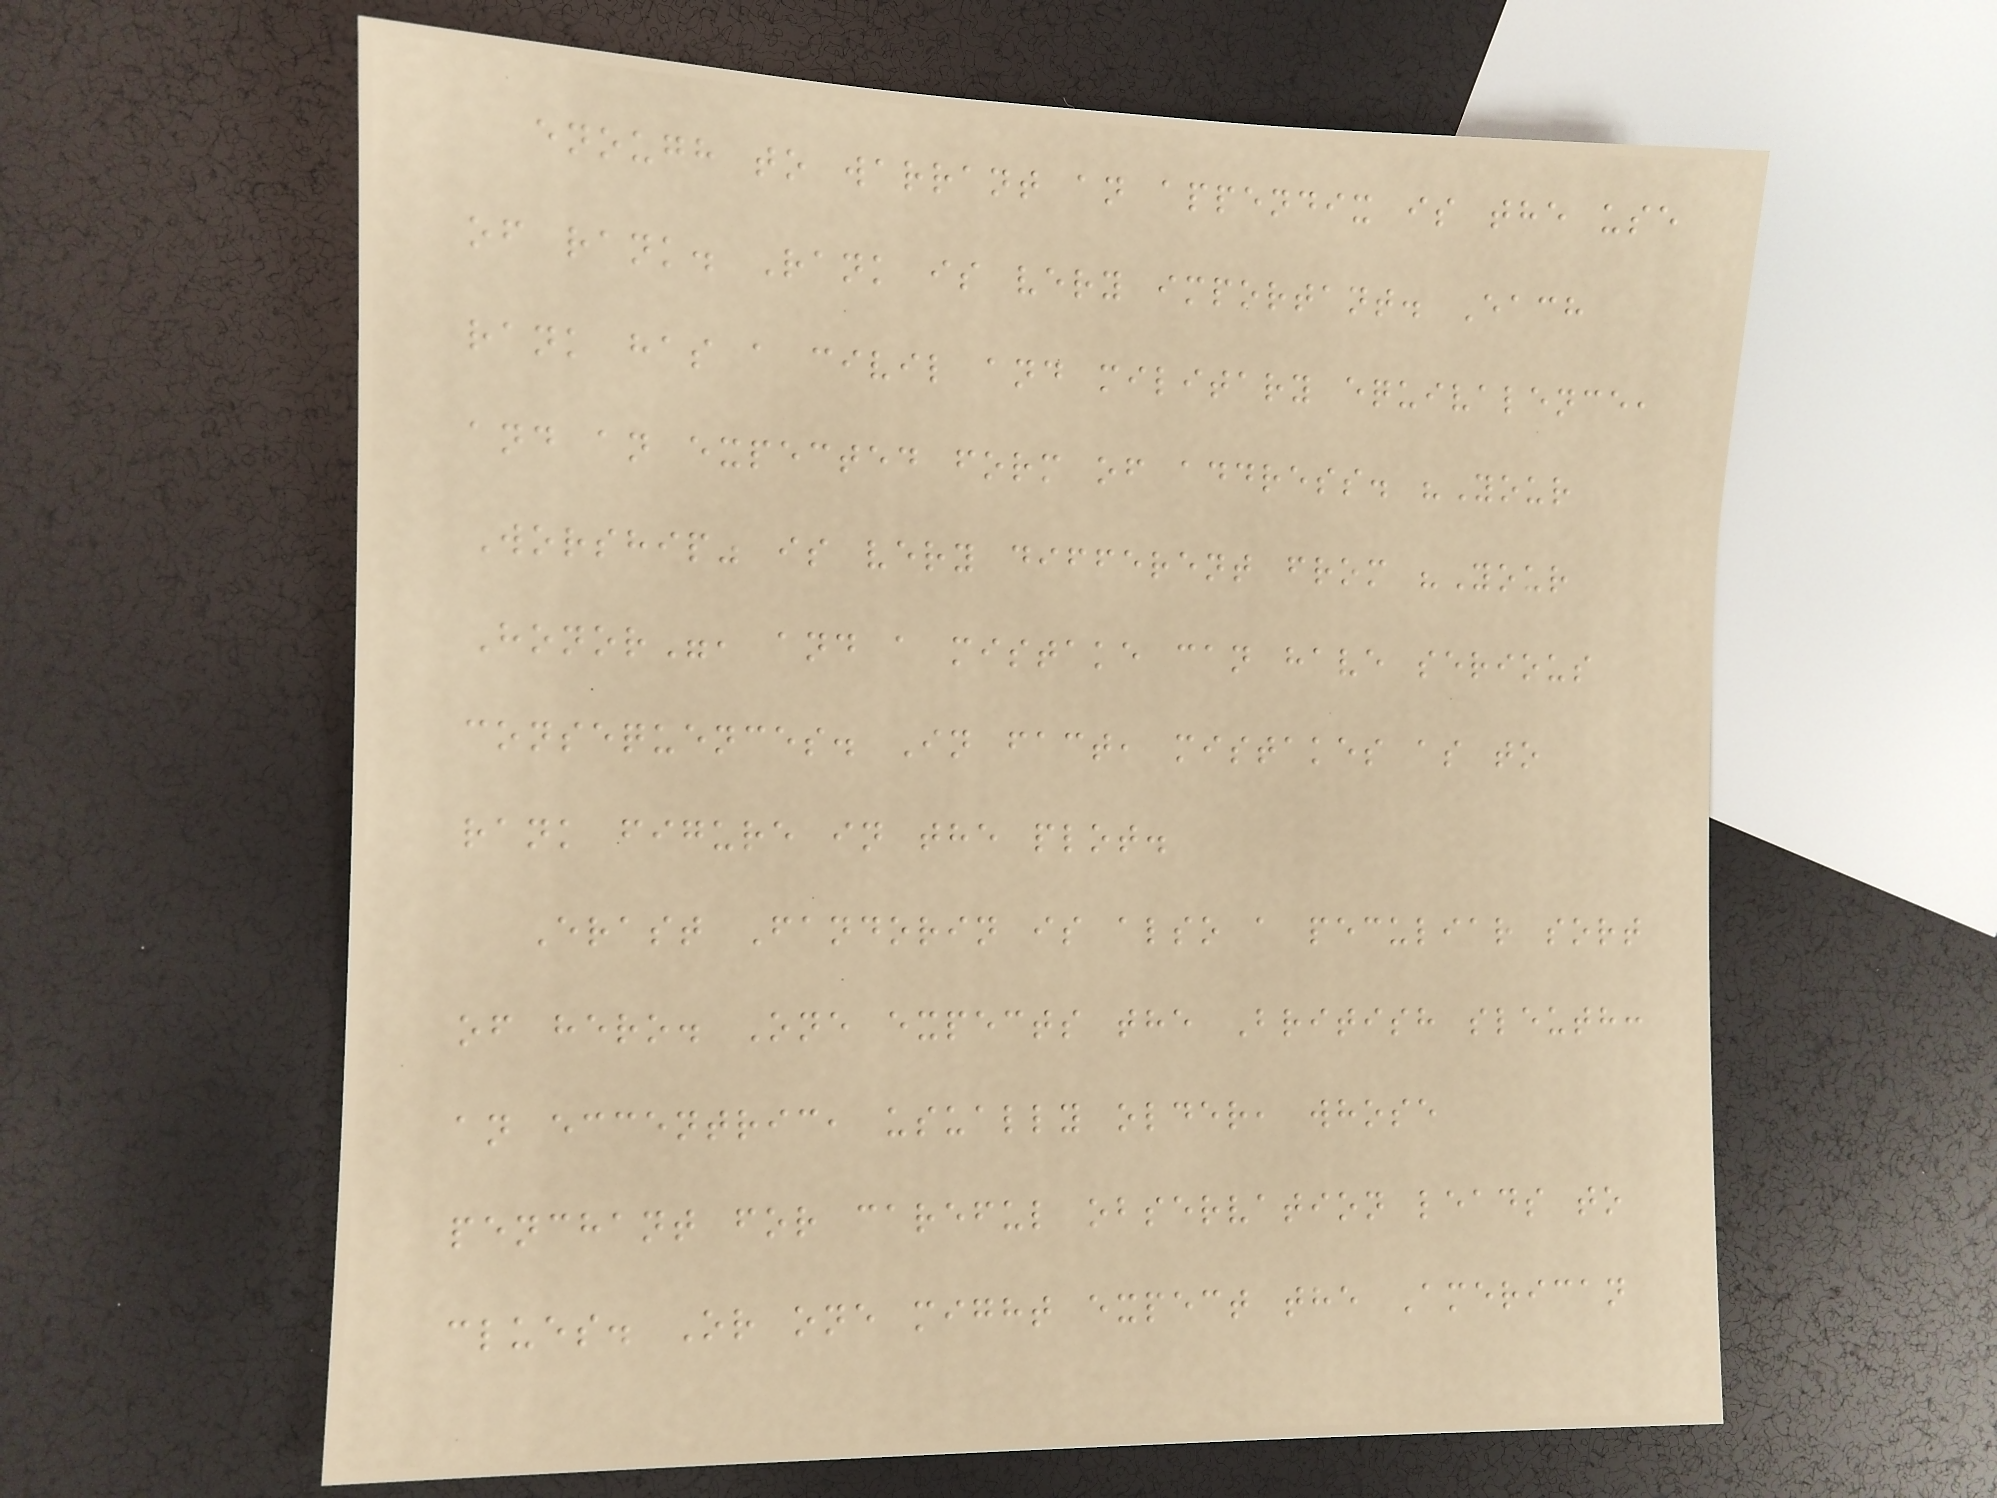enough to warrant an appendix is the use
of rank. Rank is very important. Each
rank has a civil and military equivalence,
and an expected form of address. "Your
Worship" is very different from "Your
Honor", and a mistake can have serious
consequences. In fact, mistakes as to
rank figure in the plot.
Erast Fandorin is also a peculiar sort
of hero. One expects the British sleuth:
an eccentric, usually older, whose
penchant for careful observation leads to
clues. Or one might expect the American
